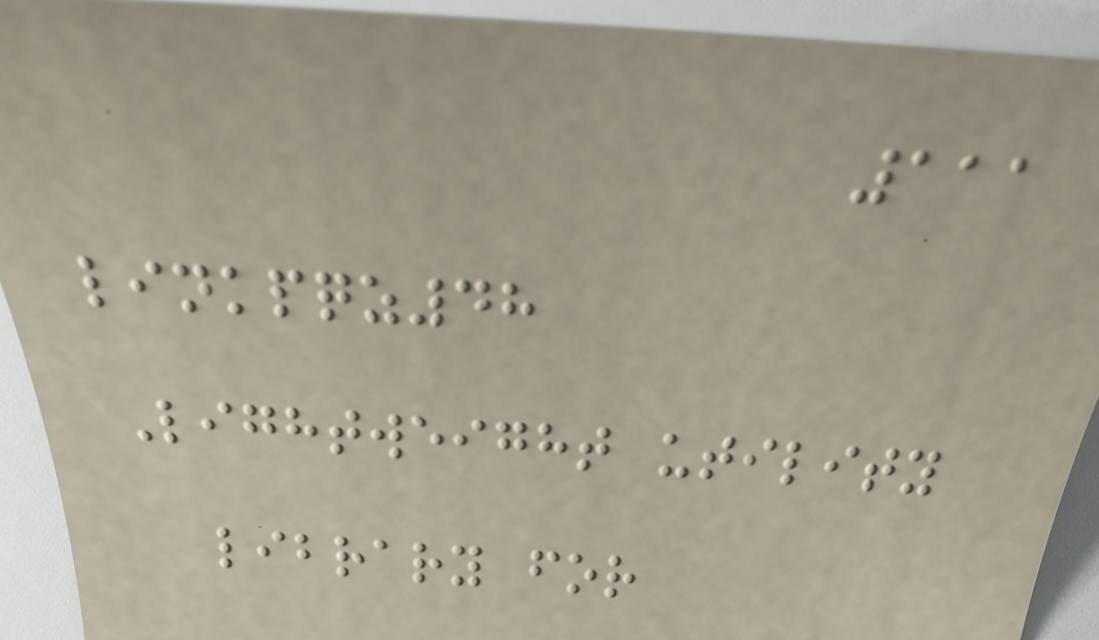111
linkpqz48
Lightweight utility
library for
